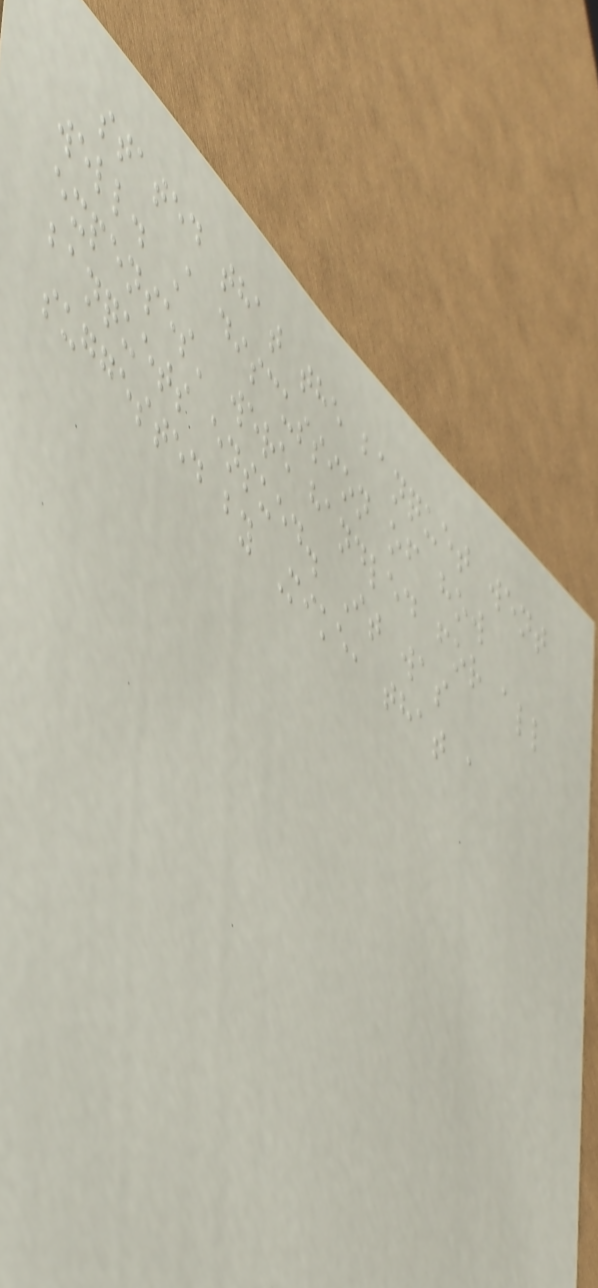stated that the banquet went
well. A discussion of how
expenses' were handled for all
banquets ensued. It was
suggested by Mike, that a
